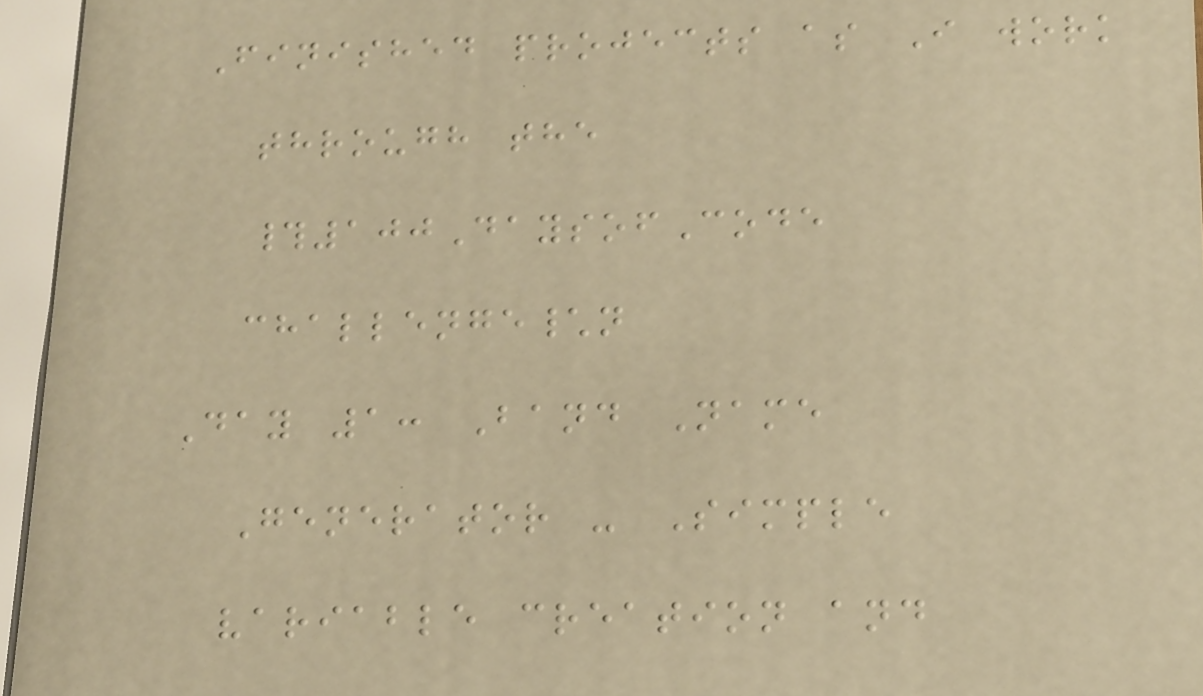Finished projects as I work
through the
#100DaysofCode
challenge\n
Day 1: Band Name
Generator - Simple
variable creation and
